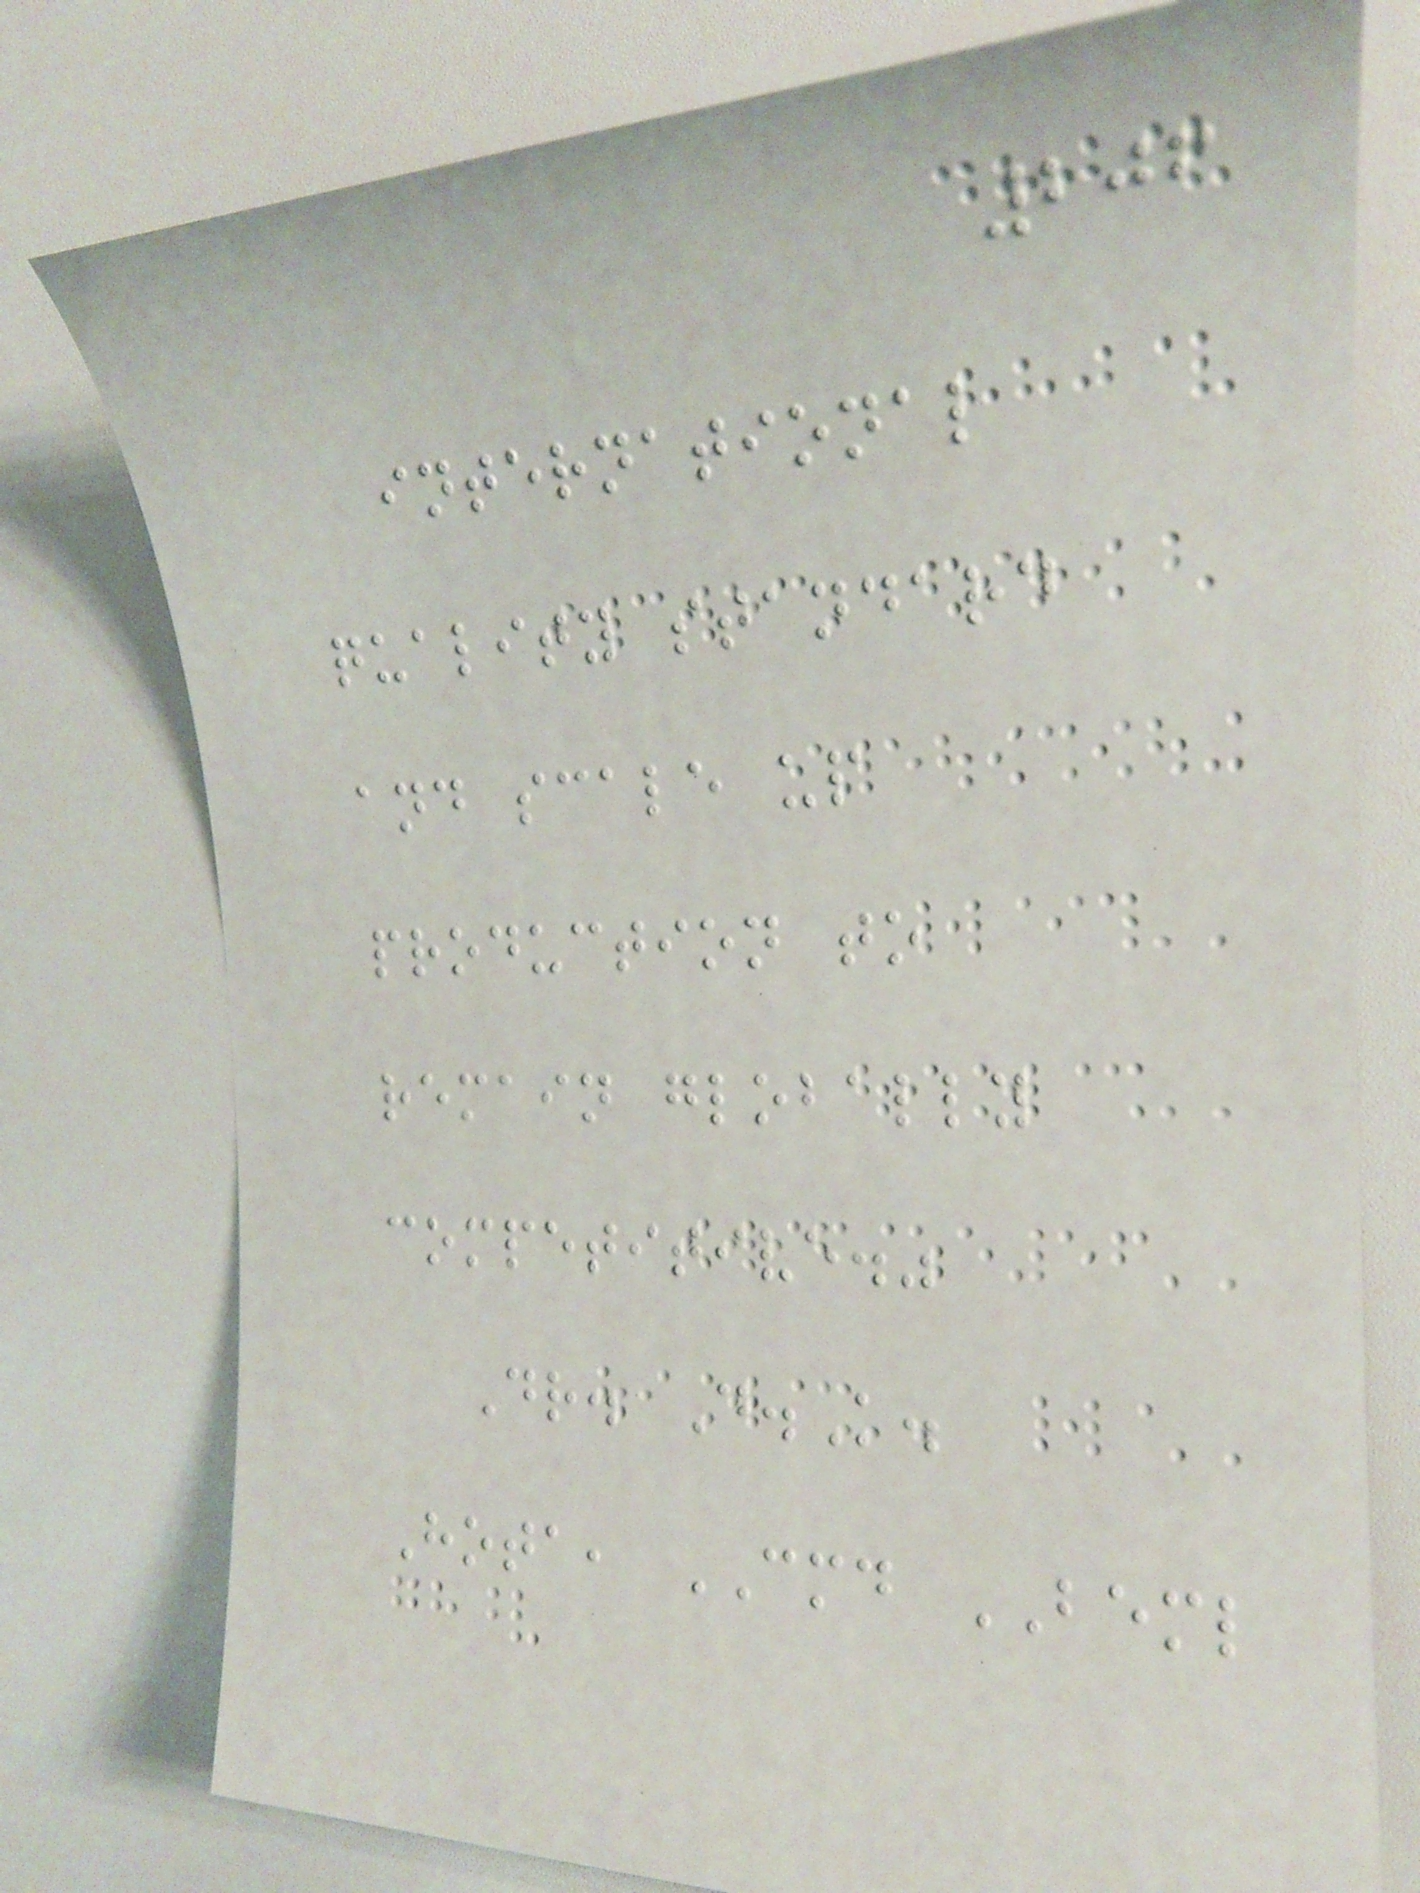206
international
quality standard
and scale up
production to
remain globally
competitive."
Dr. D.K.
Hota, CMD BEML
